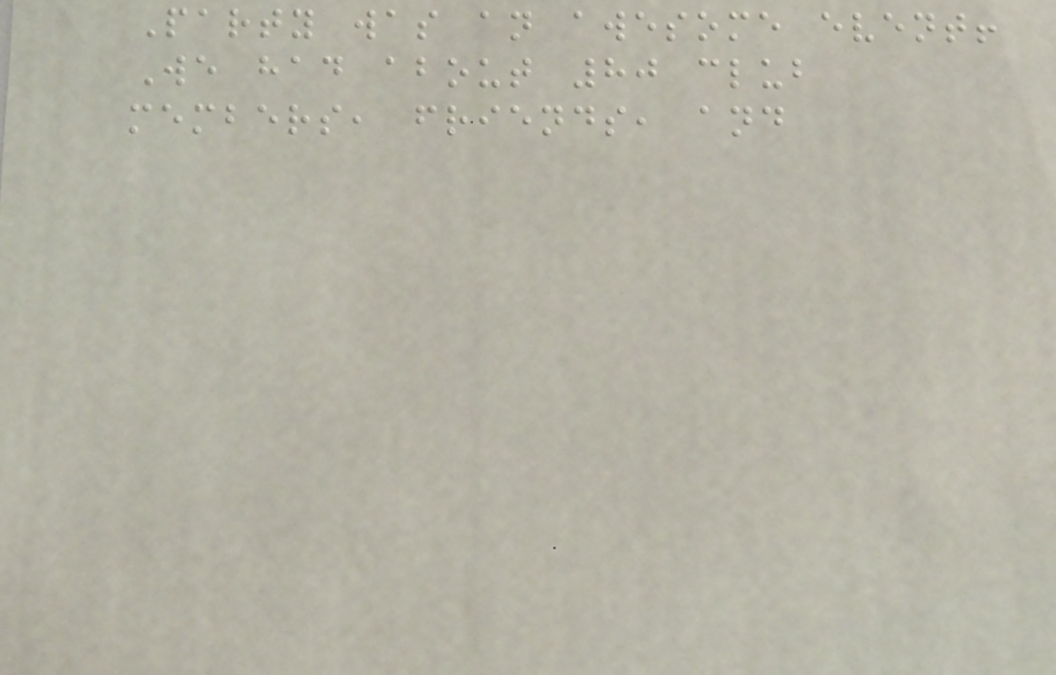Party was an awesome event!
We had about 80 club
members, friends, and
